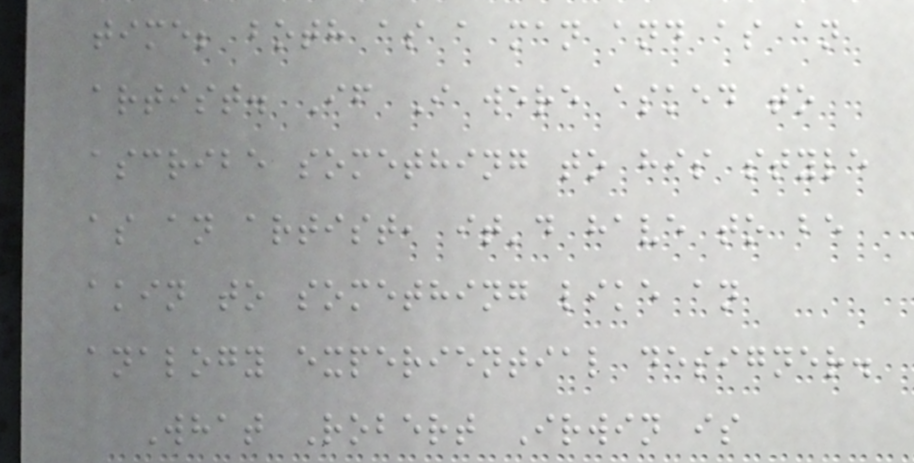time; both as a man and as an
artist. If I were asked to
ascribe something to his style
as an artist, it'd have to be
akin to something like an
analogy experiential designer.
What Robert Irwin is
